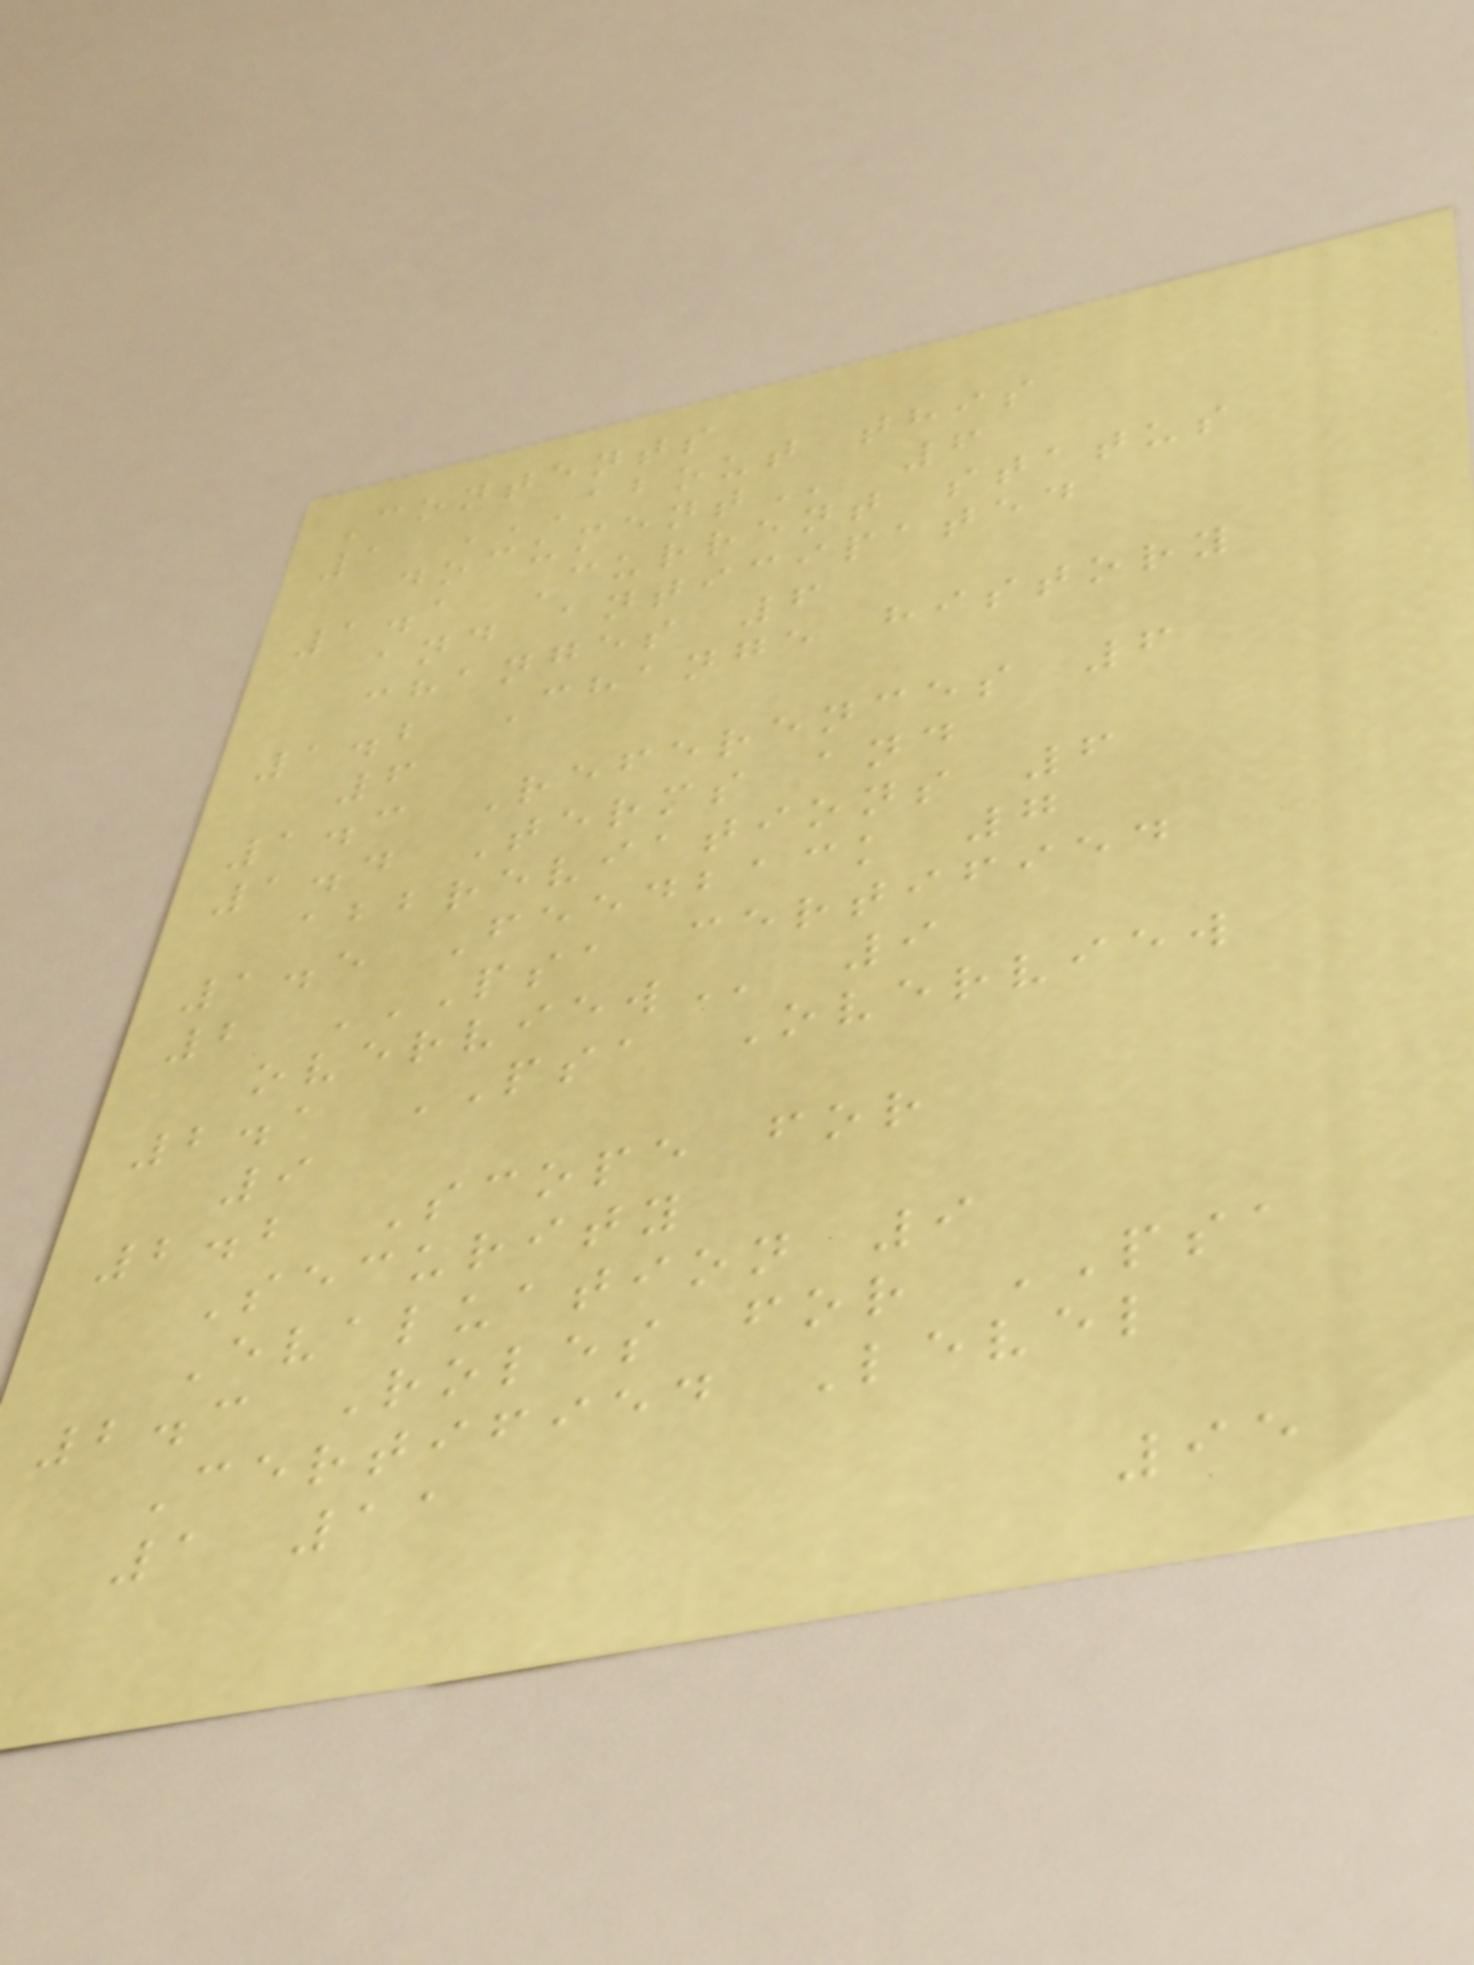Contents
1 ABOUT THIS
DOCUMENT 6
1.1 Current status
and anticipated
changes 6
1.2 Change history
6
1.3 References 6
1.4 Terms and
abbreviations 6
1.5 Feedback 7
2 PSA CERTIFIED
OVERVIEW 9
2.1 PSA Overview
9
2.2 Scope for
Security
Evaluation 9
2.3 Roles for PSA
Certified Level
1 11
95
